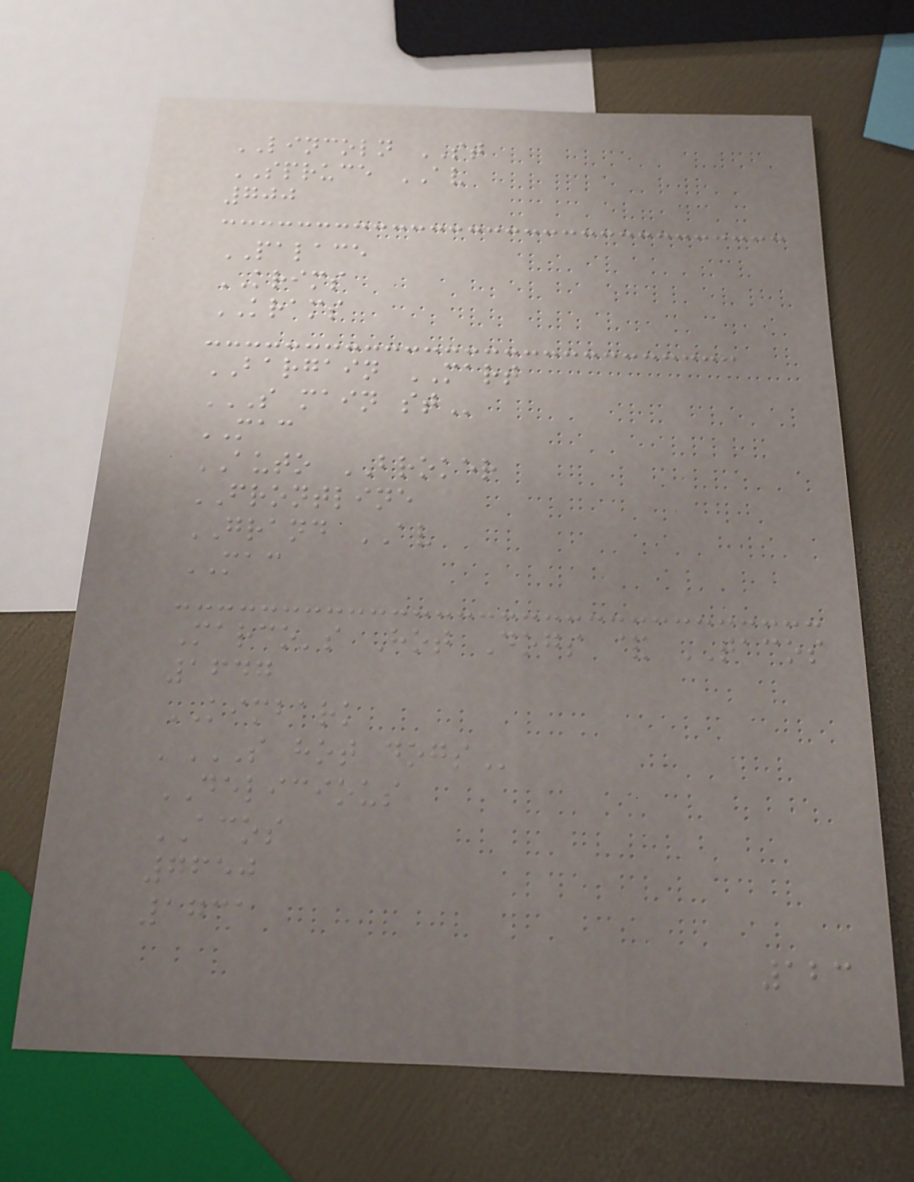LINCOLN ST
SPRUCE AV
700
PALACE
KRIMS
KRAMS
BARGAIN MART
S MAIN ST
MAC
AUTO BROKER
FRONTLINE
GRAND AV
MAC
Marco's Hot Dogs & TACOS
1647
KIMBARK
'S HOT DOGS
DELICIOUS
ACOS
7650
1731
123
